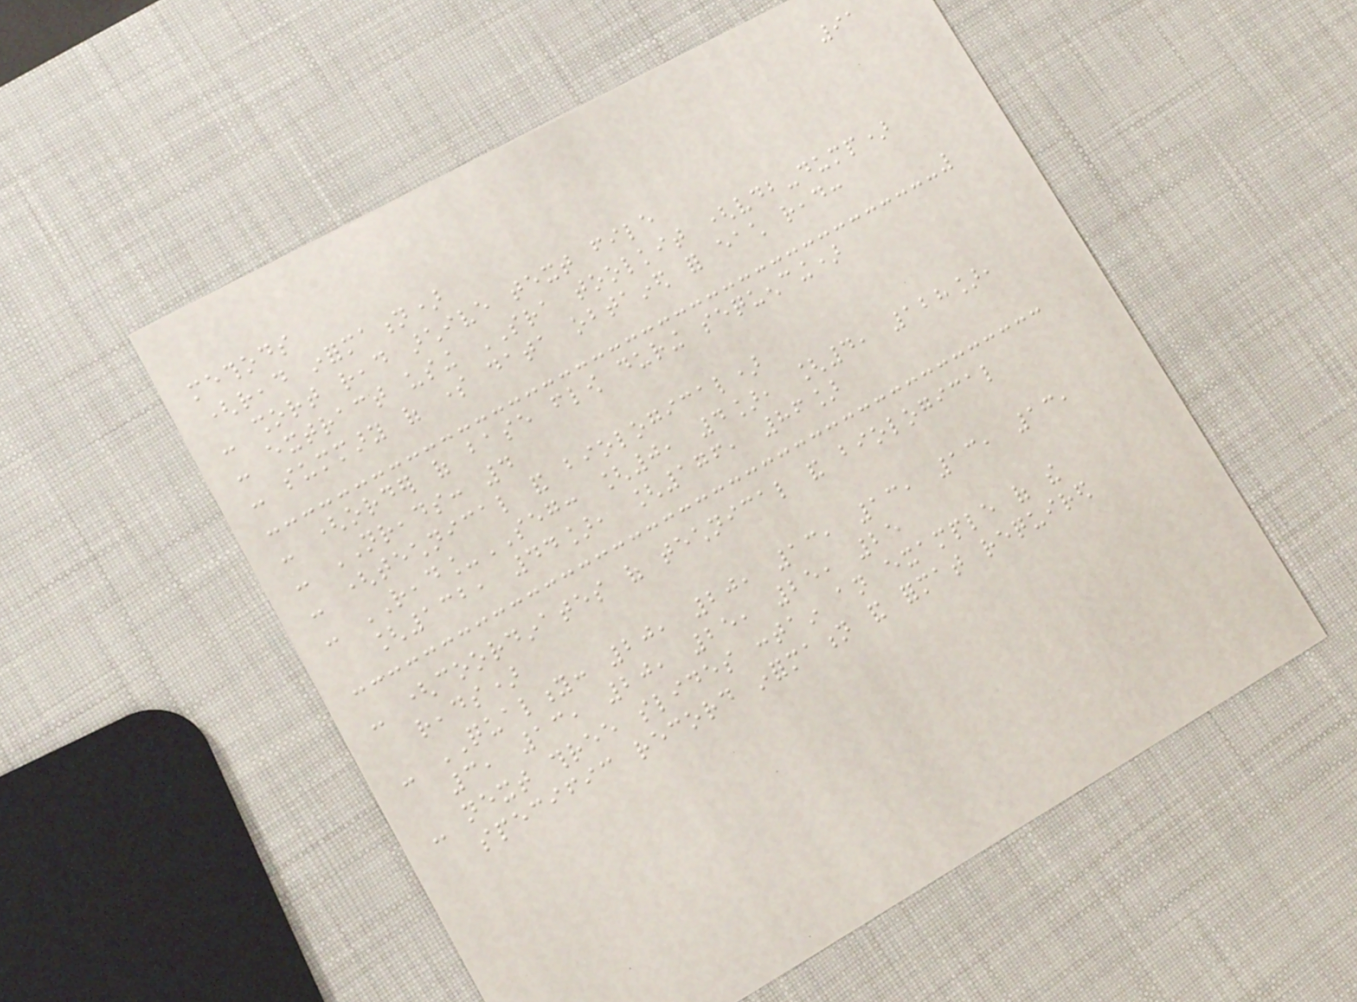91
methods
(read information)
- short read archive text file
- extract using SRA toolkit (vdb-dump)
- summary of some data obtained for each read:
- (order of base flow during sequencing)
- NREADS: 4
- (technical and biological)
- READ_SEG: [0, 4], [4, 128],
[132, 44], [176, 86]
- (coordinates of technical and biological
reads)
- QUALITY: 20, 20, 13, 13, 13, 13,
3, 13, 20, 25, 25, 25
- next three slides contain an example of the
specific record information and format required
